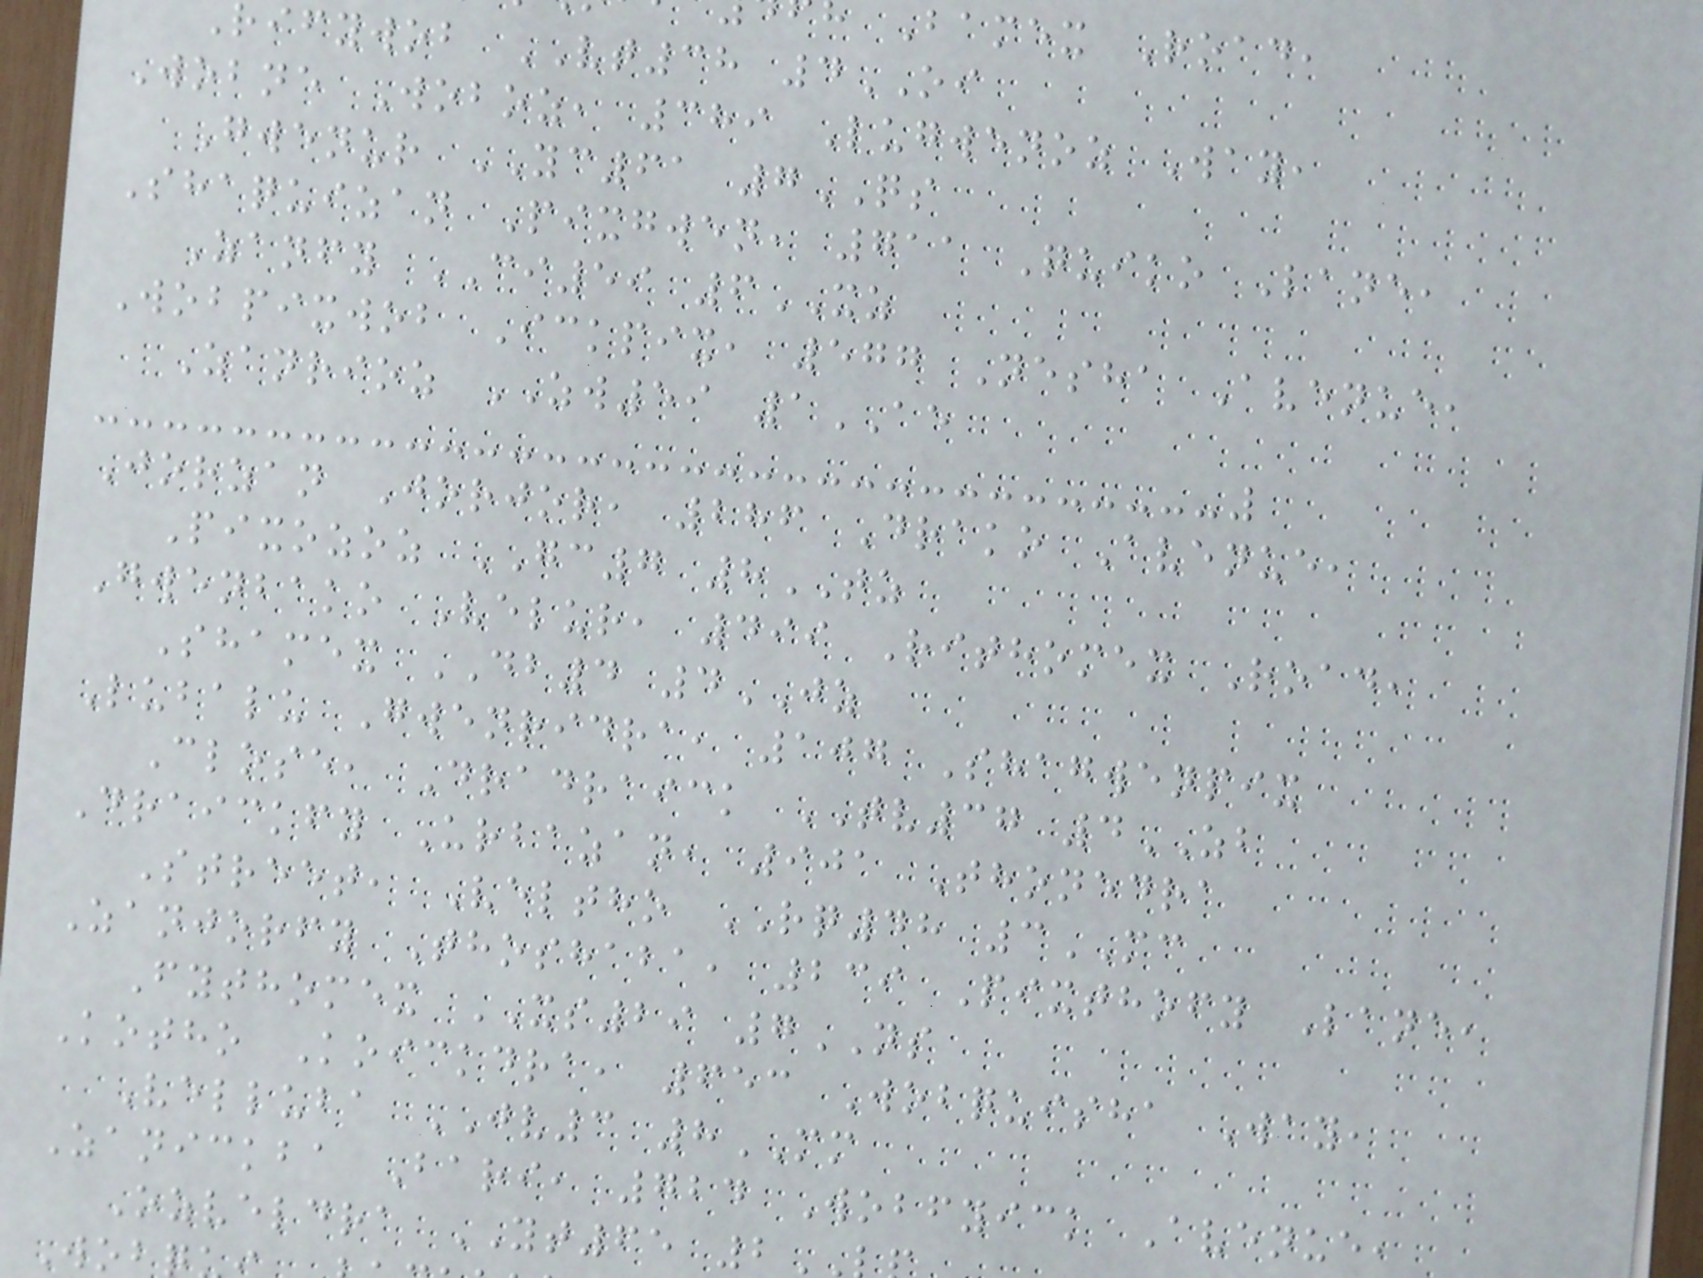Bamex Road,
rifywob VT38 4OI
Wobne Woboz, 389 Lugwenoz Way,
Gwenur YC61 7QS
Shaquizan Pixgwen, 711 Quiko Lane,
Zanfy CI59 6XZ
Wobpixwob Ickpix, 577 Nesha Avenue,
Zanrioz ZW59 1AE
Jorzan Jorjor, 286 Drako Avenue,
Pixozoz GC7 8TZ
Gwenbako Velur, 499 Rithomex Road,
Shamex DB4 4JZ
Lubalu Gwenridra, 107 Shagwenpix
Close, Dradraick TV37 4ZB
Draickfy Urbazan, 901 Thonedra
Street, Veltho RQ48 3MC
Zanjorfy Thoshaba, 239 Pixthofy Lane,
Fythomex XS29 7NS
Kotho Koickdra, 653 Wobquisha Way,
Velluba JV3 8MM
Zanickba Bari, 724 Wobfyick Avenue,
Ozveldra YT65 2
